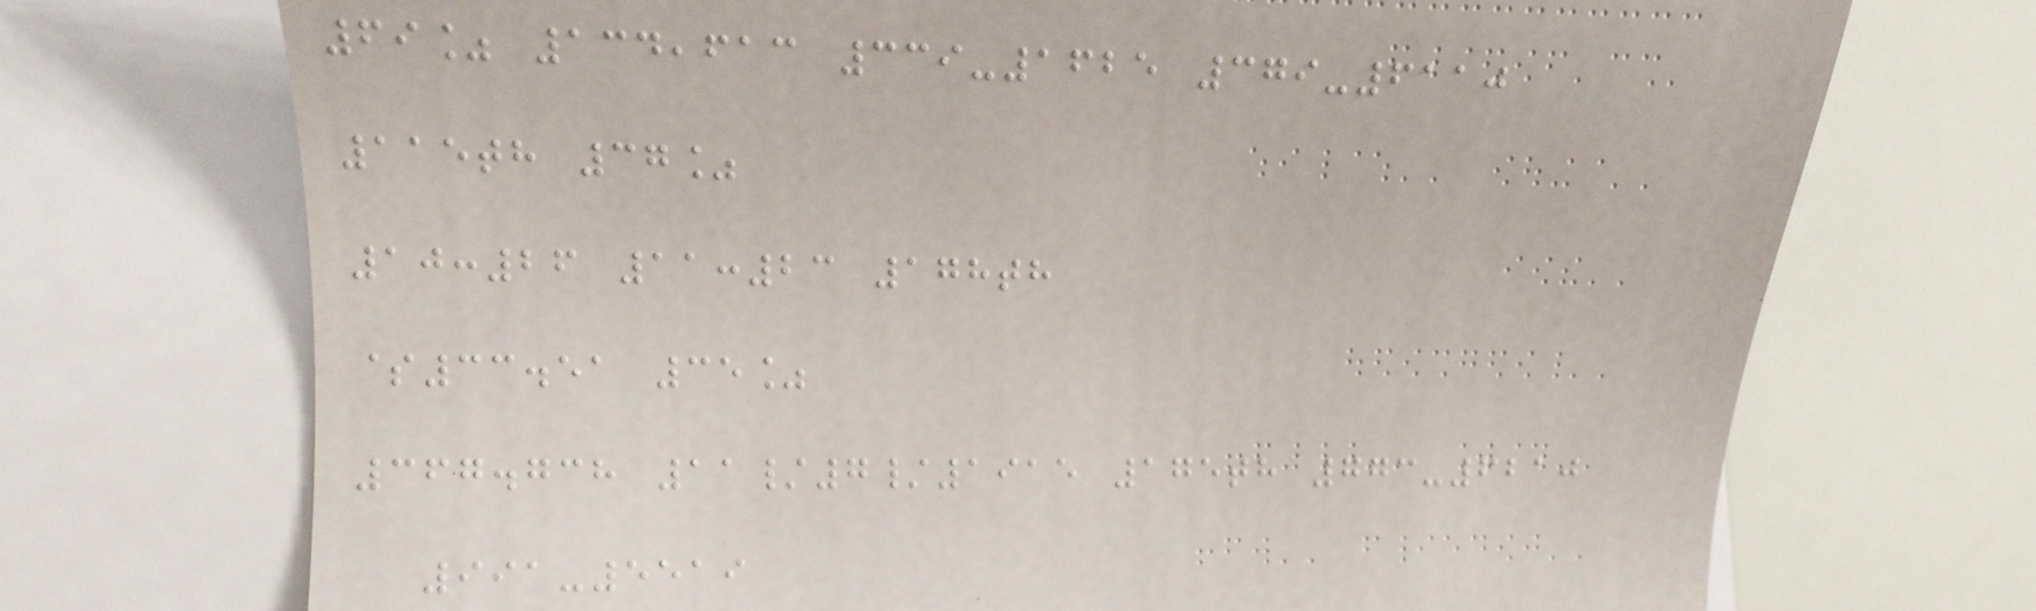69% 134,613 339-1625 379-6110
115th 37%
10:26 11:23 178th
$33.51 35%
367.738 11/7/1915 175th 773-6210
991-5519
